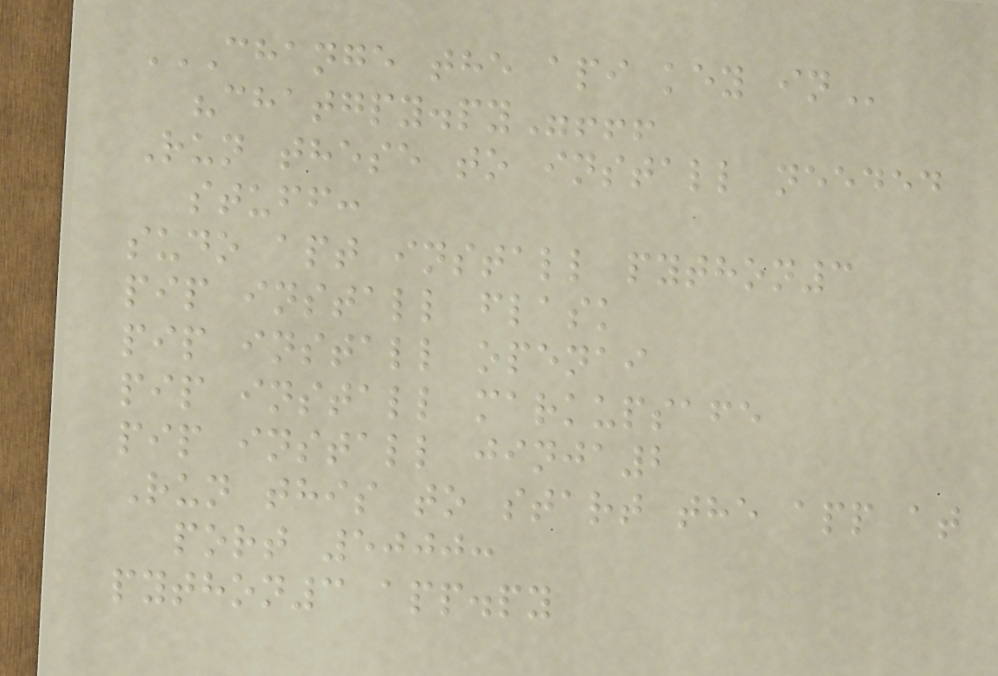CHANGE THE API KEY IN
"chatgpy.py"!!!
Run these to install needed
stuff:
sudo apt install python3
pip install flask
pip install openai
pip install markupsafe
pip install jinja2
Run this to start the app at
port 5000:
python3 app.py
